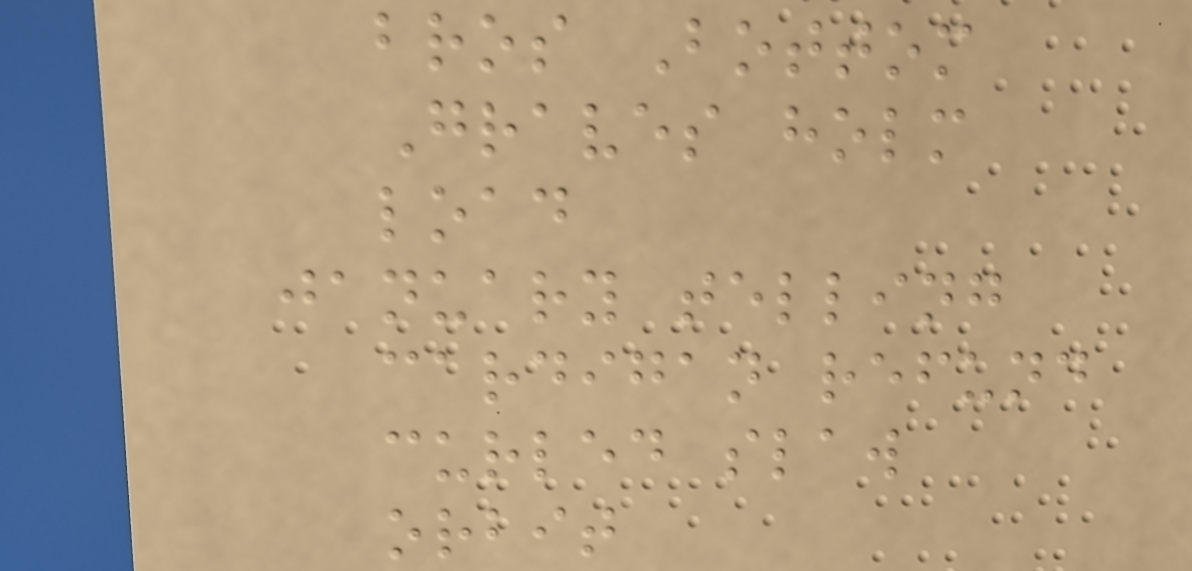bros Bottom
Graves holm
load
january telling
cardigan refund
curled slaw
orbit
